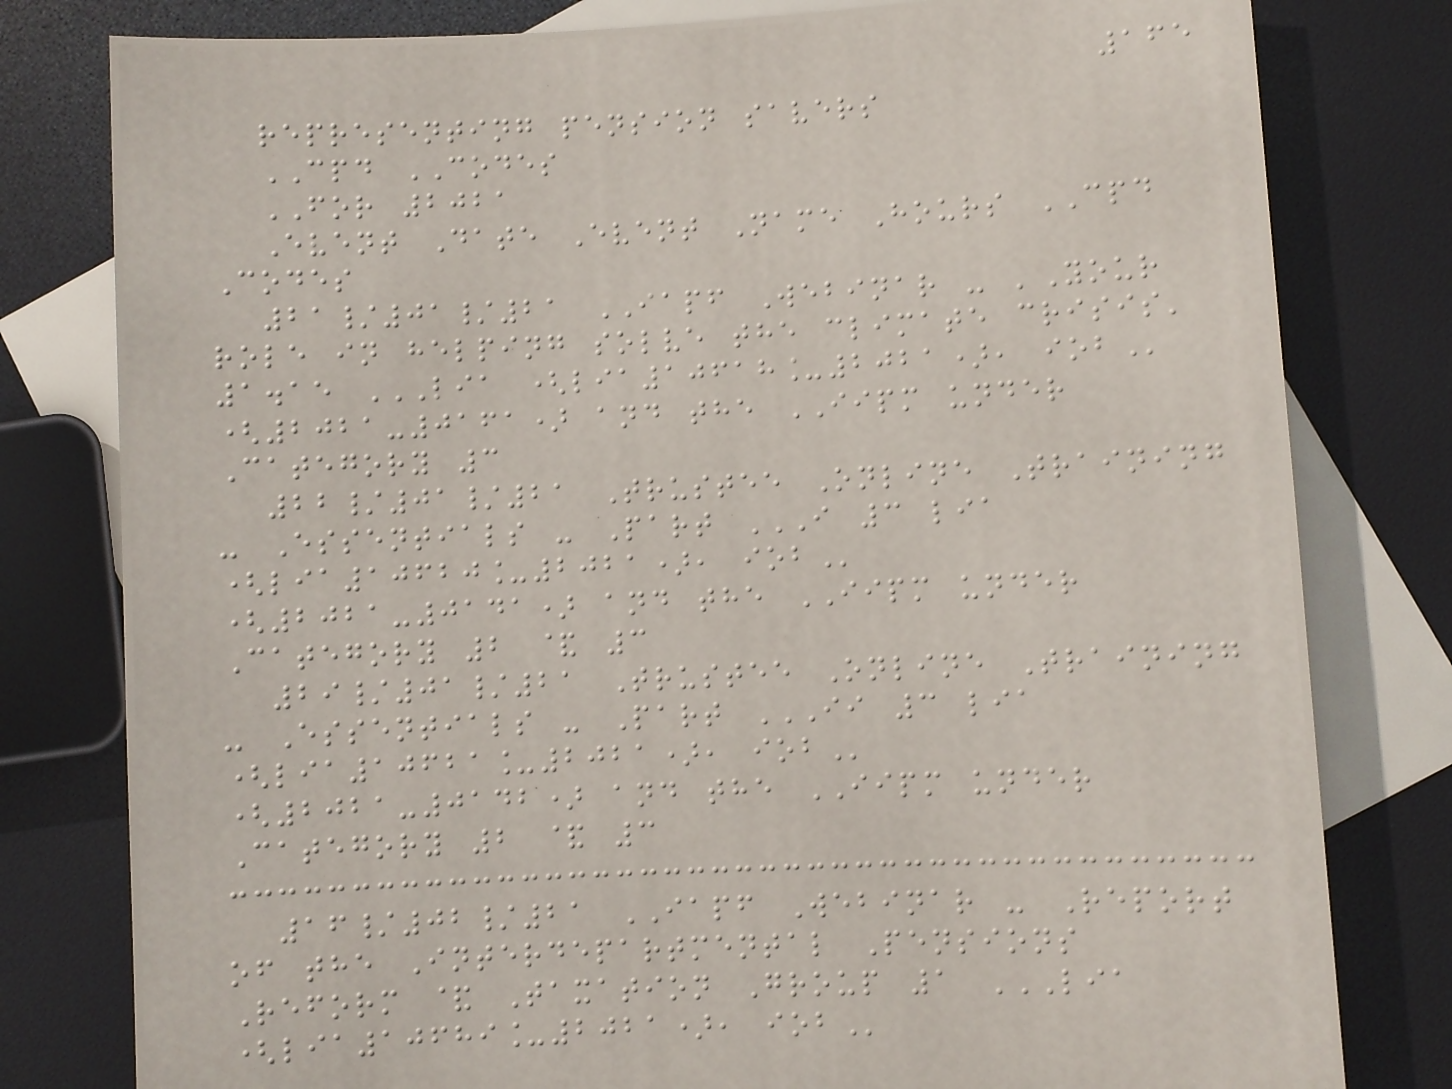165
representing pension savers
CPD CODES
FOR 2021
Event Date Event Name Hours CPD
Codes
21/01/21 IAPF Webinar - 'Your
role in helping solve the climate crisis'
1.15 LIA (LIA10618_2021), IOB
(2021-0161) and the IIPM under
Category 3
22/01/21 Trustee Online Training
- Essentials - Part I 3 LIA
(LIA10620_2021), IOB
(2021-0141) and the IIPM under
Category 2 & 3
29/01/21 Trustee Online Training
- Essentials - Part II 3 LIA
(LIA10621_2021), IOB
(2021-0142) and the IIPM under
Category 2 & 3
16/02/21 IAPF Webinar - Report
of the Interdepartmental Pensions
Reform & Taxation Group 1 LIA
(LIA10689_2021), IOB
